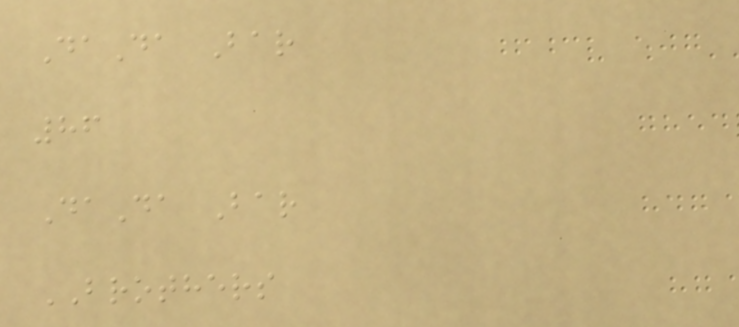DaDa Bar
86
DaDa Bar
BROTHERS
